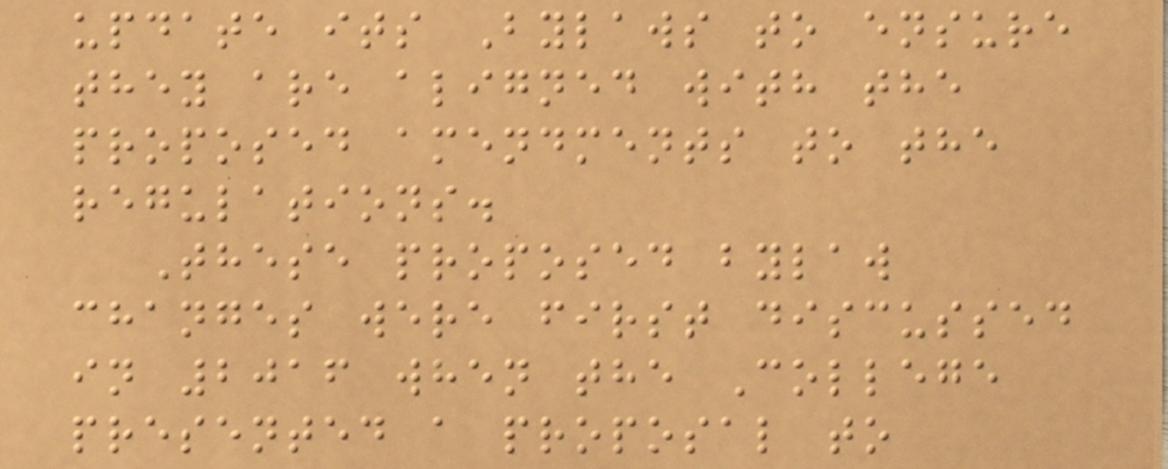update its Bylaws to ensure
they are aligned with the
proposed amendments to the
regulations.
These proposed bylaw
changes were first discussed
in 2016 when the College
presented a proposal to
